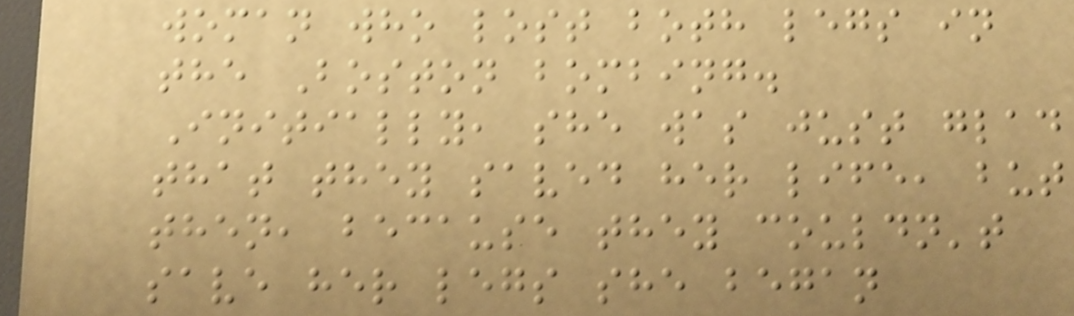woman who lost both legs in
the Boston bombing.
Initially, she was just glad
that they saved her life, but
then, because they couldn't
save her legs she began
